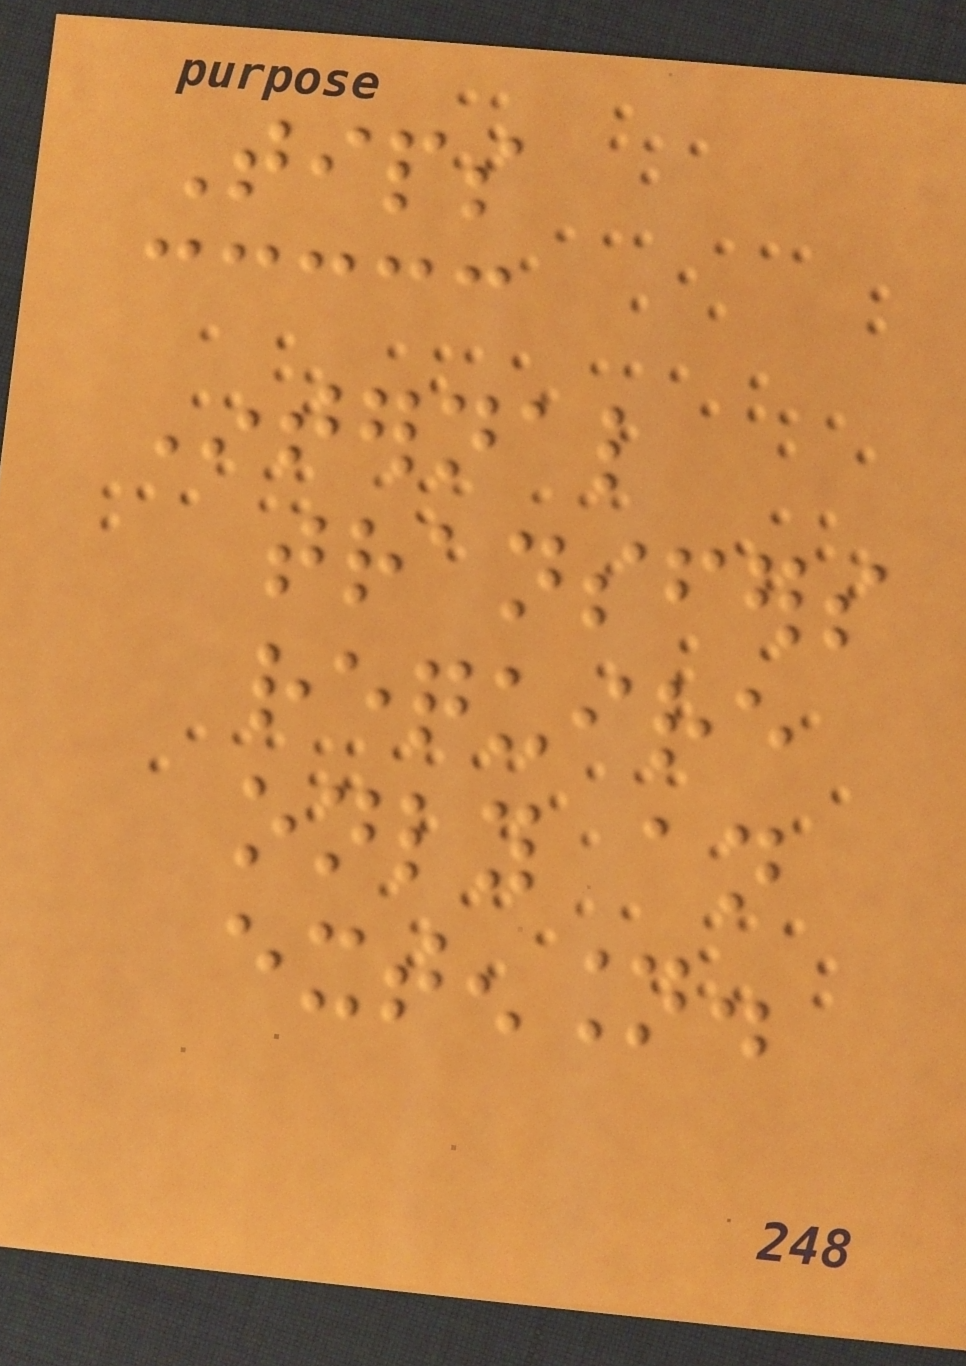Tips
Internal
transfers
require
only an
extension.
